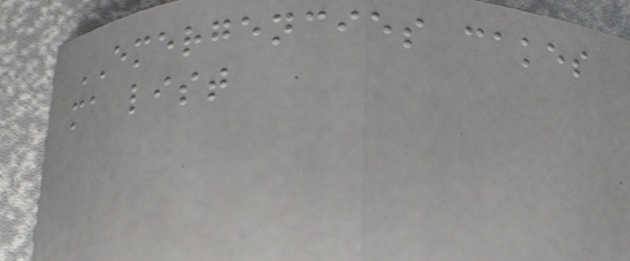EMERGENCIES cakes
ma list
